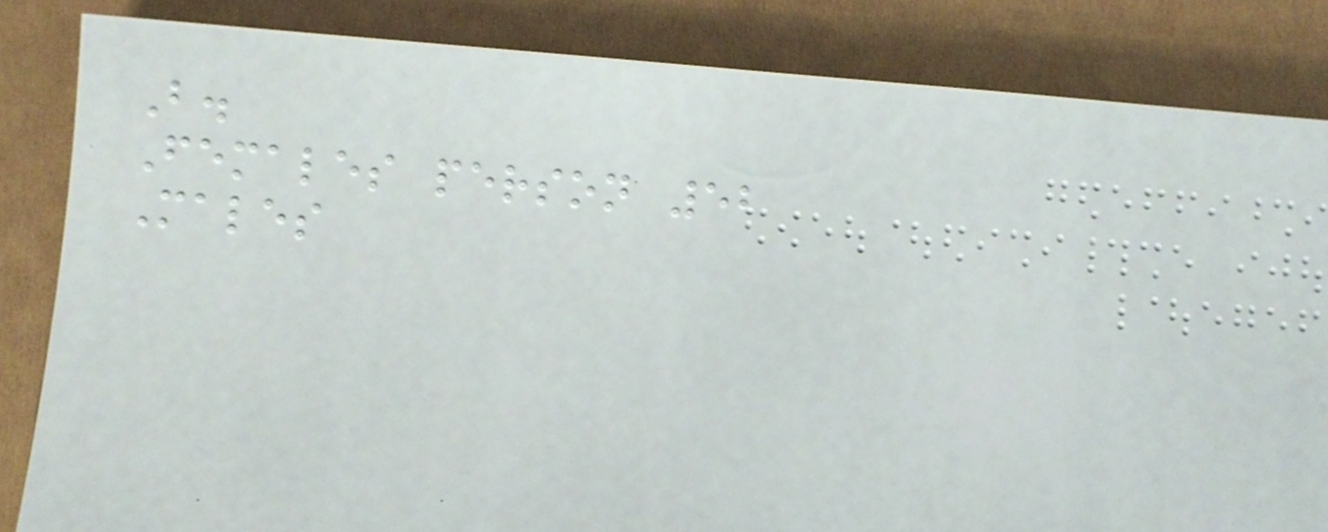B.
Females person 52
Males
